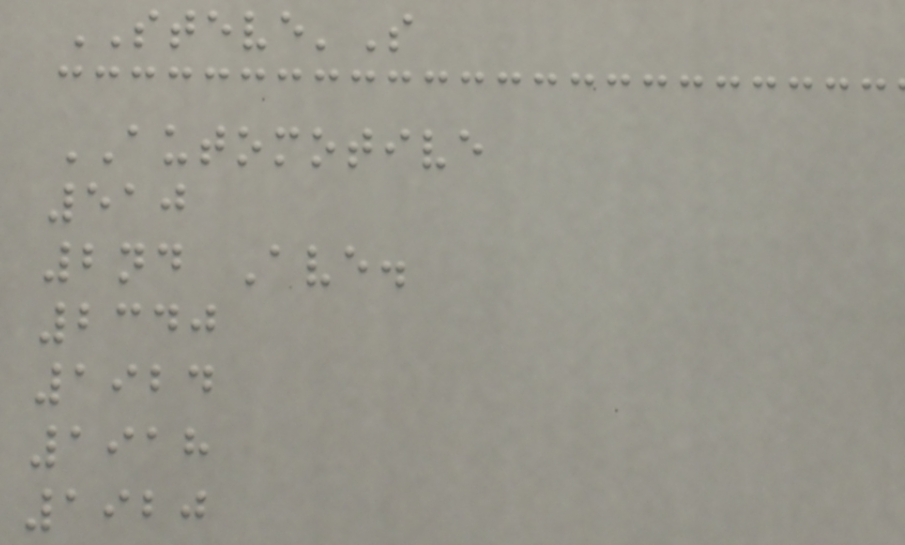STEVE'S
AUTOMOTIVE
510
2nd Ave.
2340
1924
1918
1920
